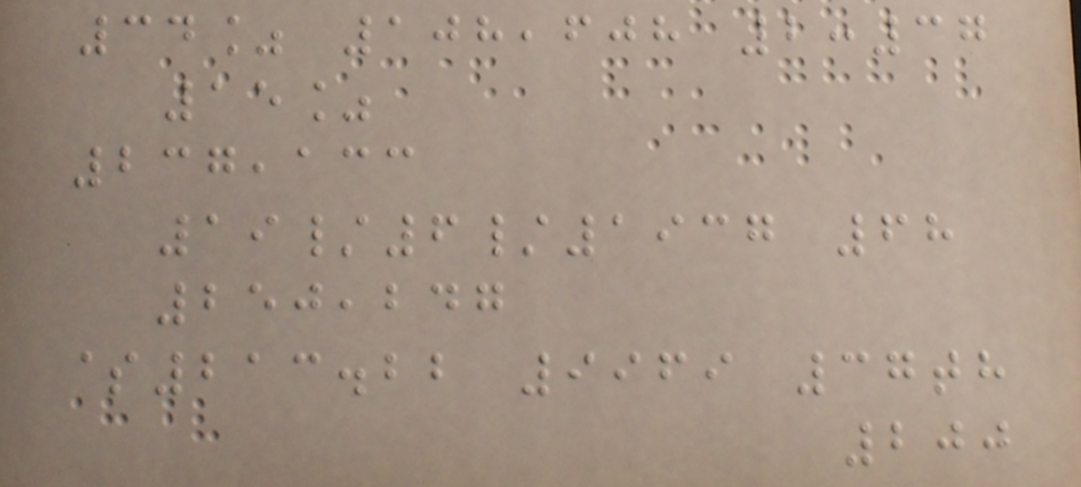34% 108,608 2:37
15%
237,133
19/6/1937 68
250,247
$213.22 9969 37th
200
